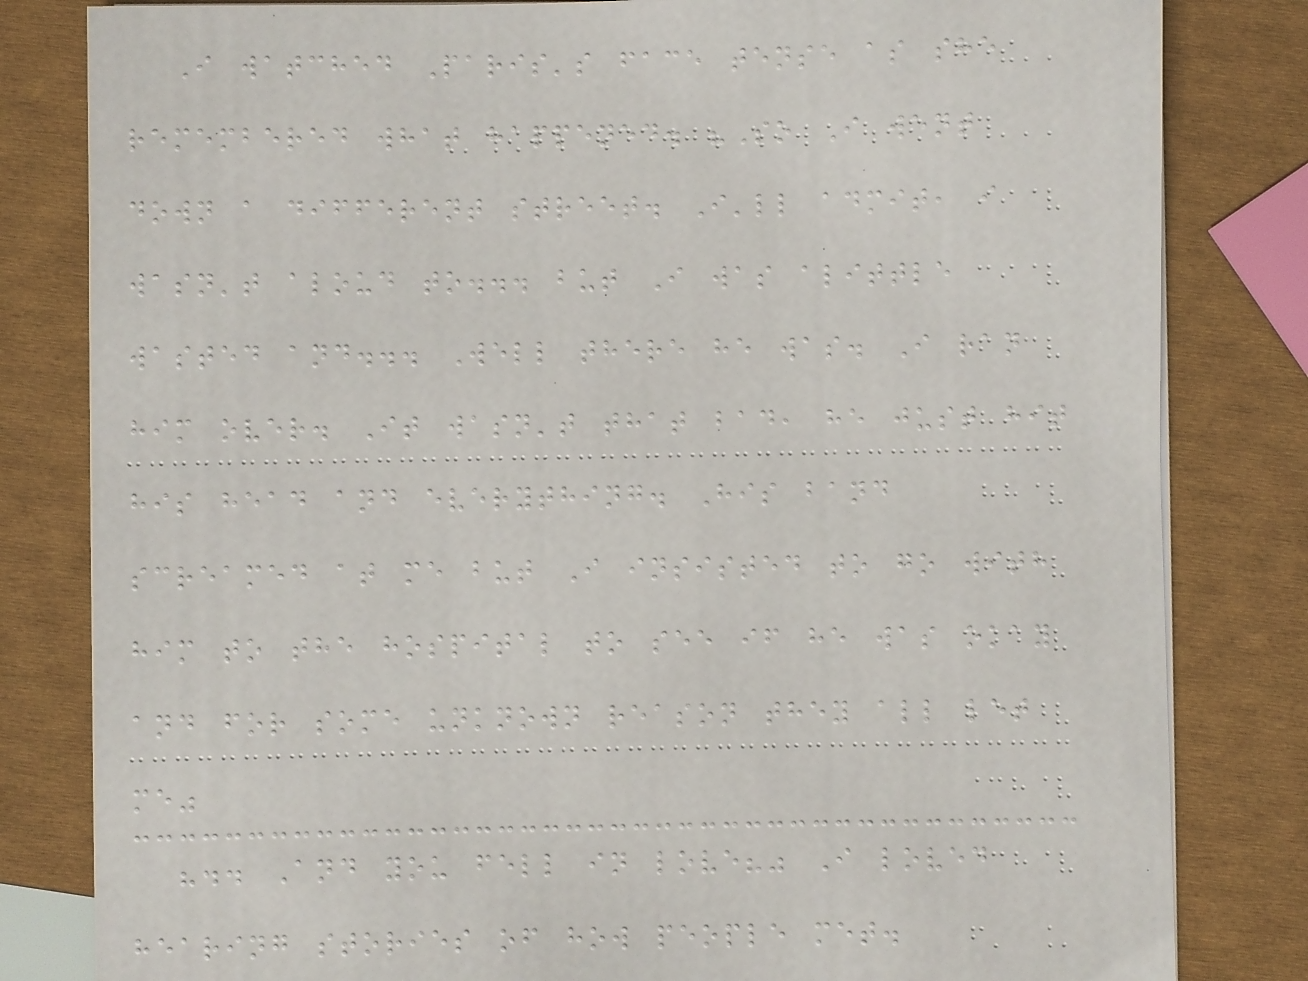I watched Paris's face tense as she
remembered what happened. "So I went
down a different street. I'll admit, i
wasn't aloud to... but I was alittle
wasted and... Well there he was. I ran
him over. It wasn't that bad, he just hit
his head and everything. His band
screamed at me but I insisted to go with
him to the hospital to see if he was okay
and for some unknown reason they all let
me"
".. And you fell in love?" I loved
hearing stories of how people met.
